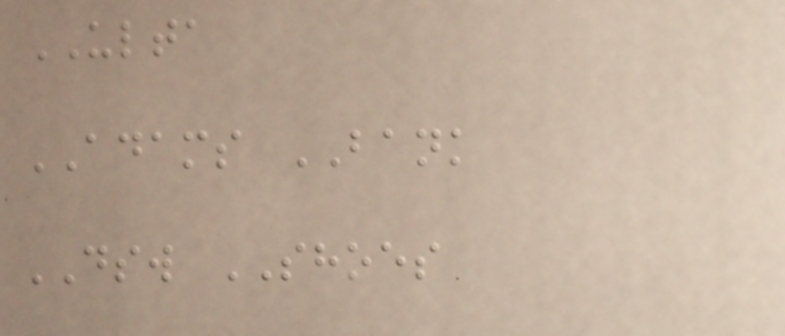ULTA
ADAMS BANK
DSW SHOES
